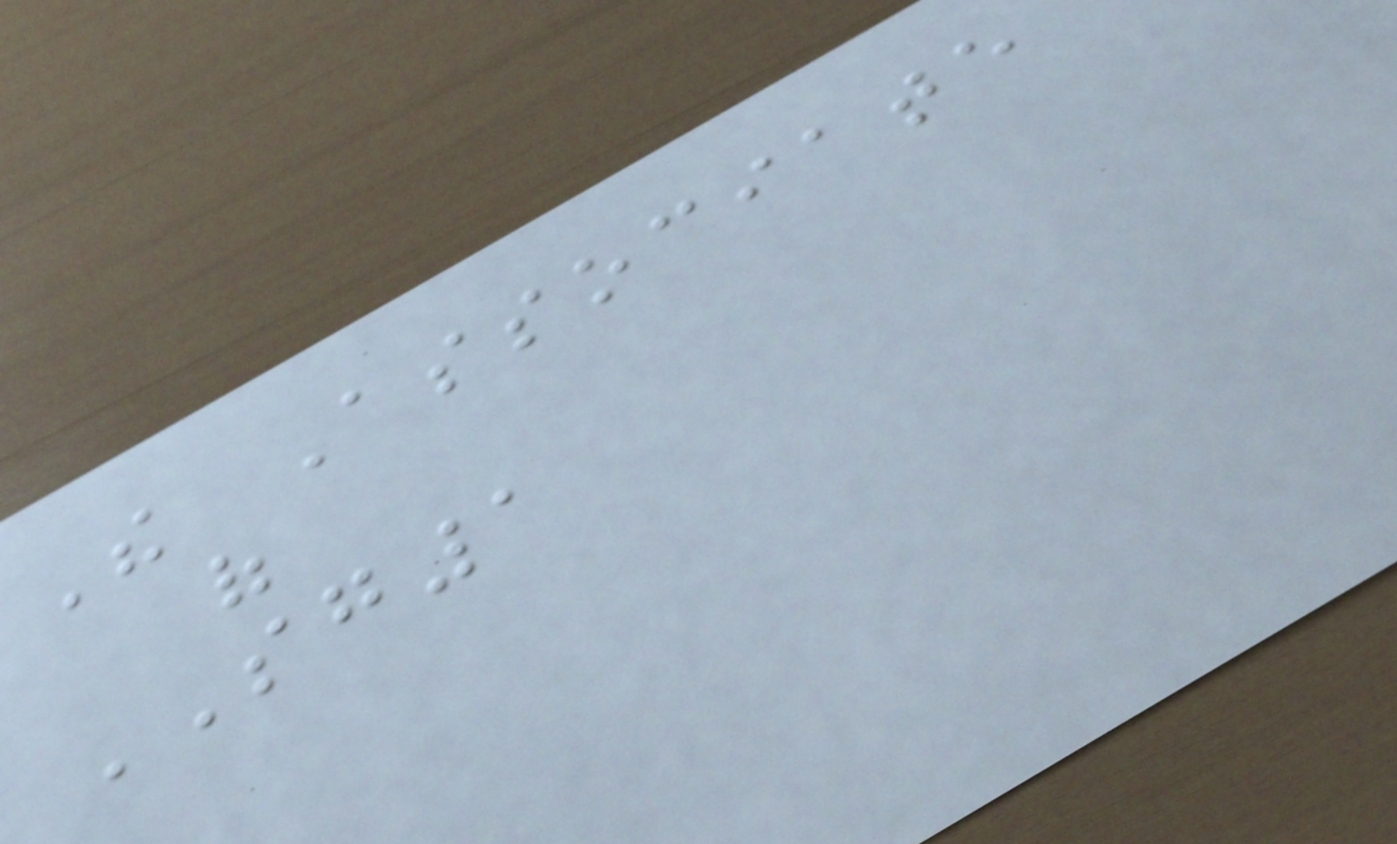The Associate
of
SG1
